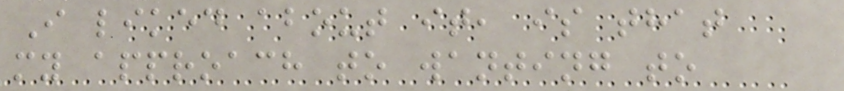I liked about it, is that
my approach to wanting to
